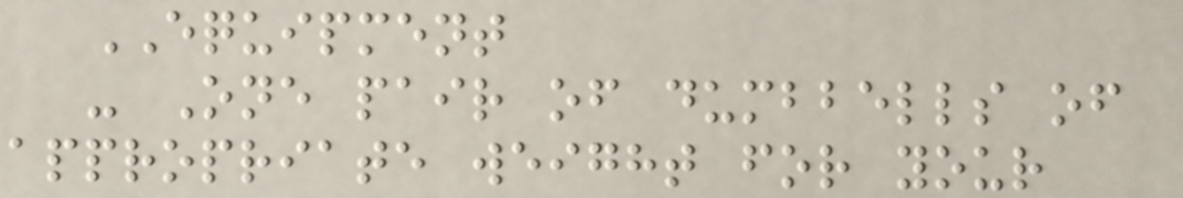EQUIPMENT
- One pair of dumbbells of
appropriate weight for your
